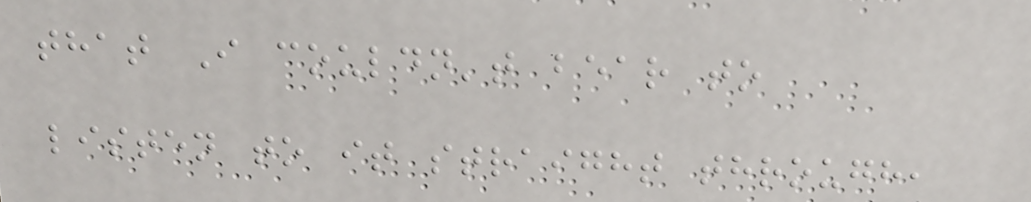that I couldn't bear to
listen to it straight through,
